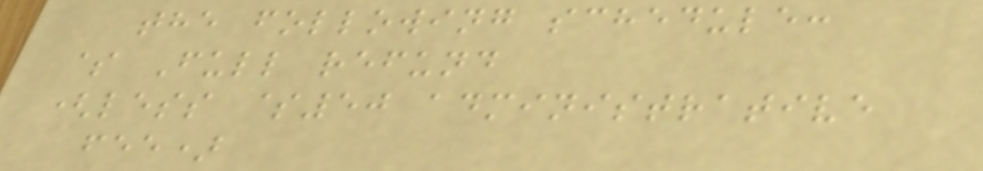the following schedule:
$ Full refund
(less $50 administrative
fee)
